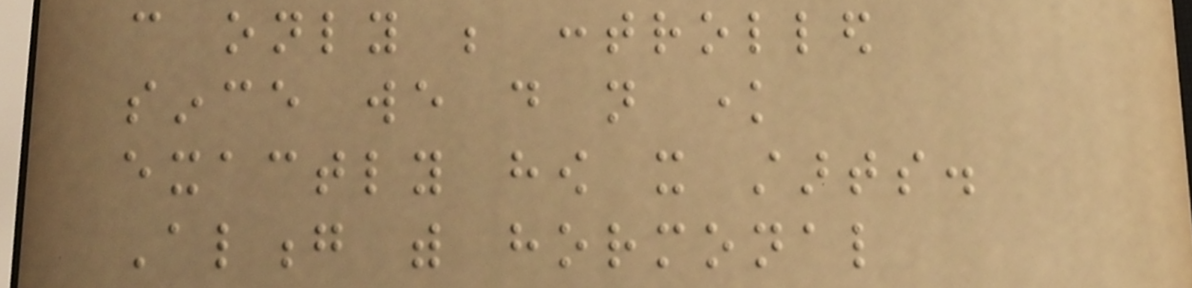can only be controlled
since we do not know
exactly how it starts.
Along with hormonal
